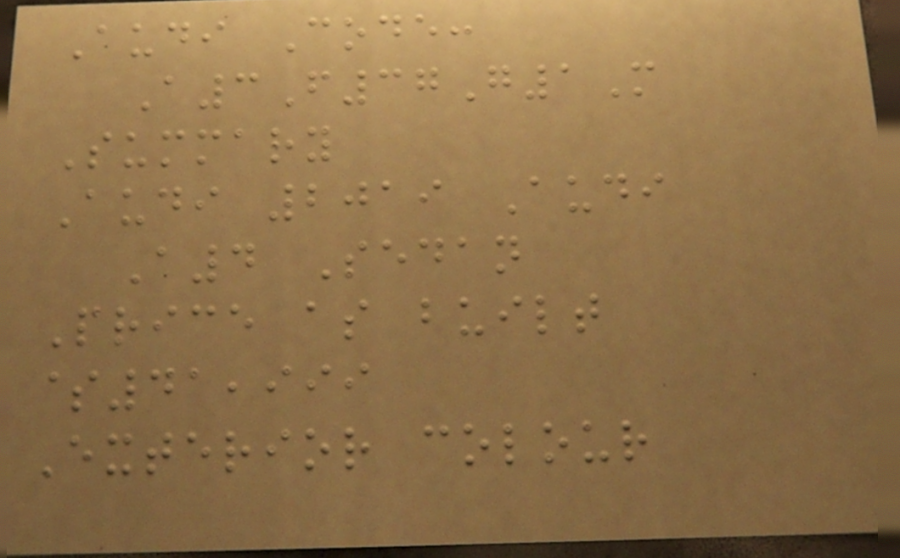Audi Code:
A3F37G1M
Summary
Audi 2019 Audi
A4 Sedan
Price as built
$41,999
Exterior colour
